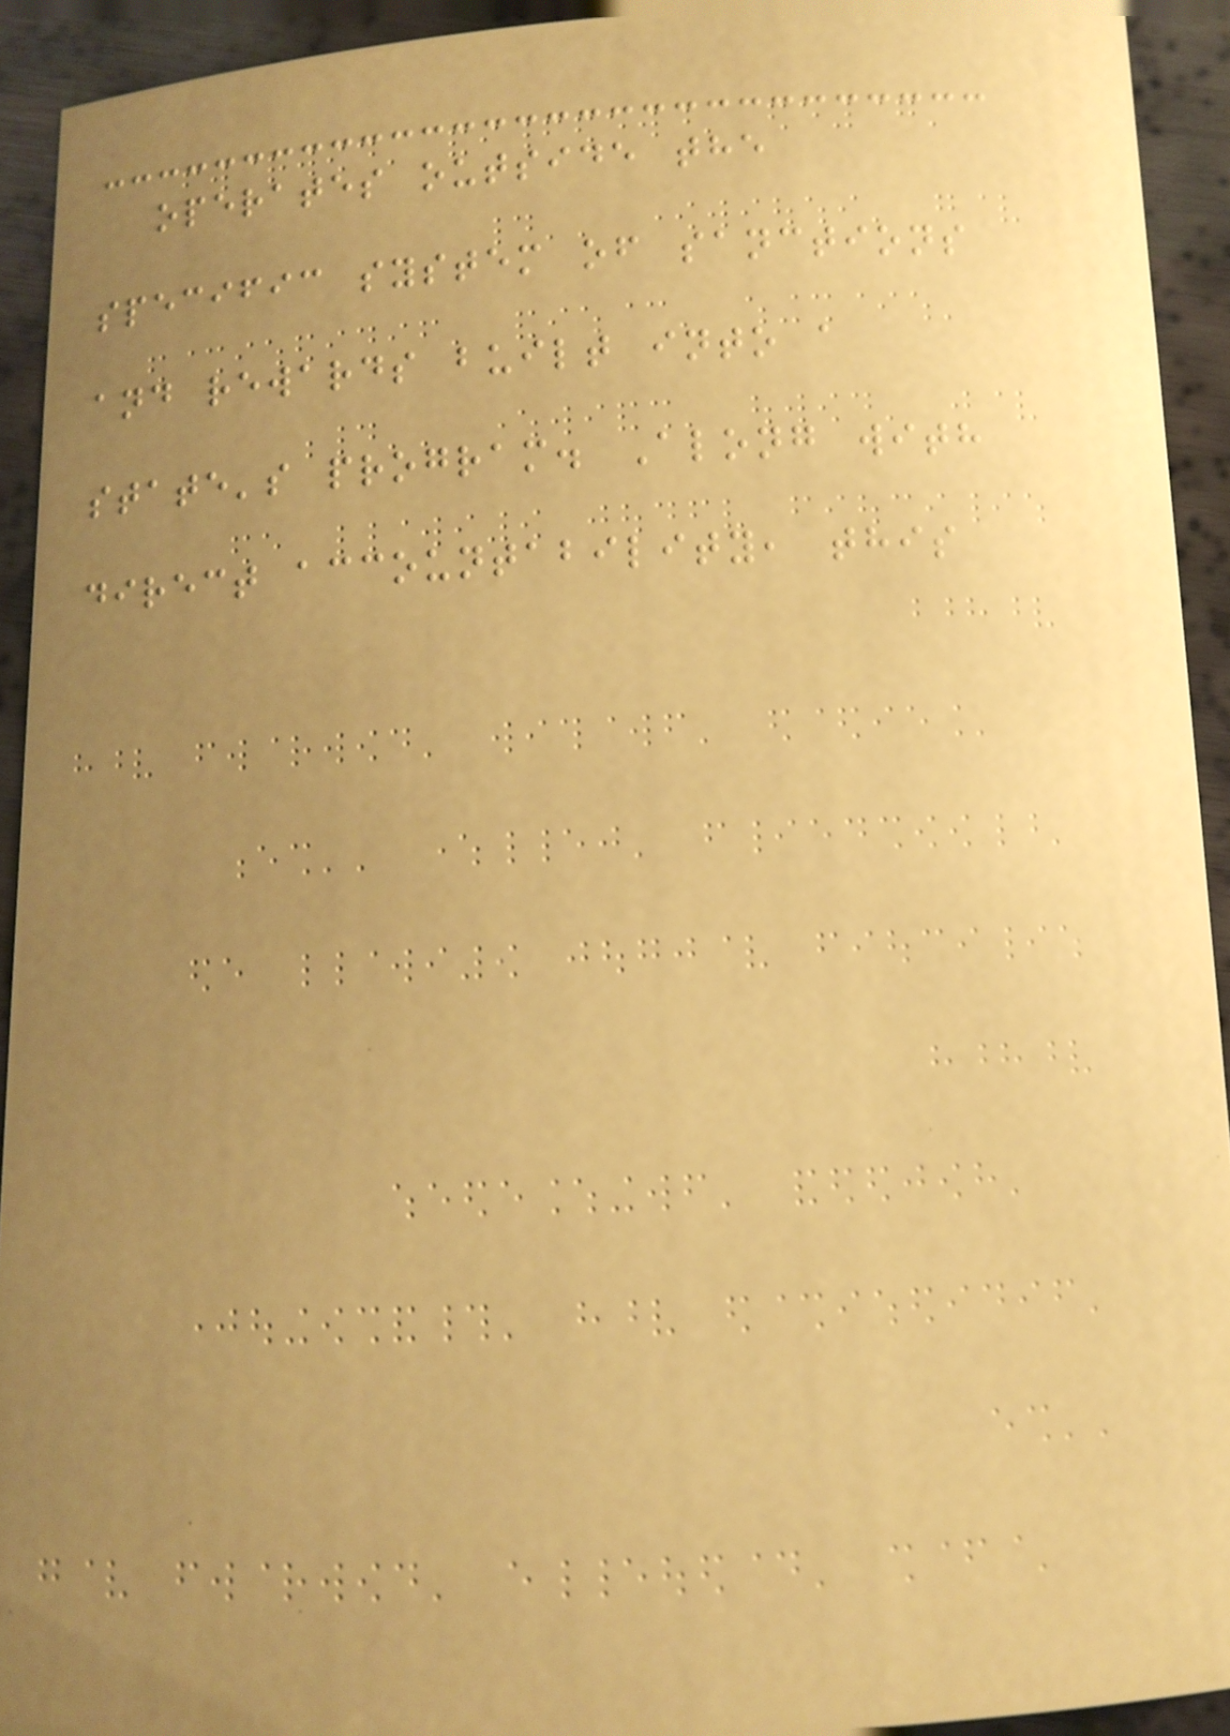operates outside the
specific system of sanctions
and rewards built into a
state's program. Along with
direct accountability, this
